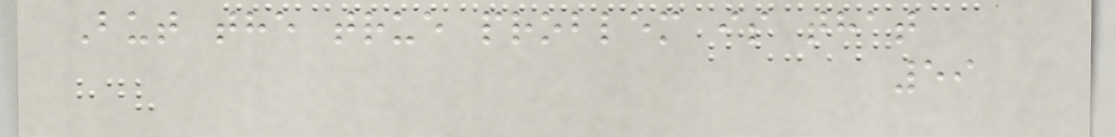But the true problem is that
59
